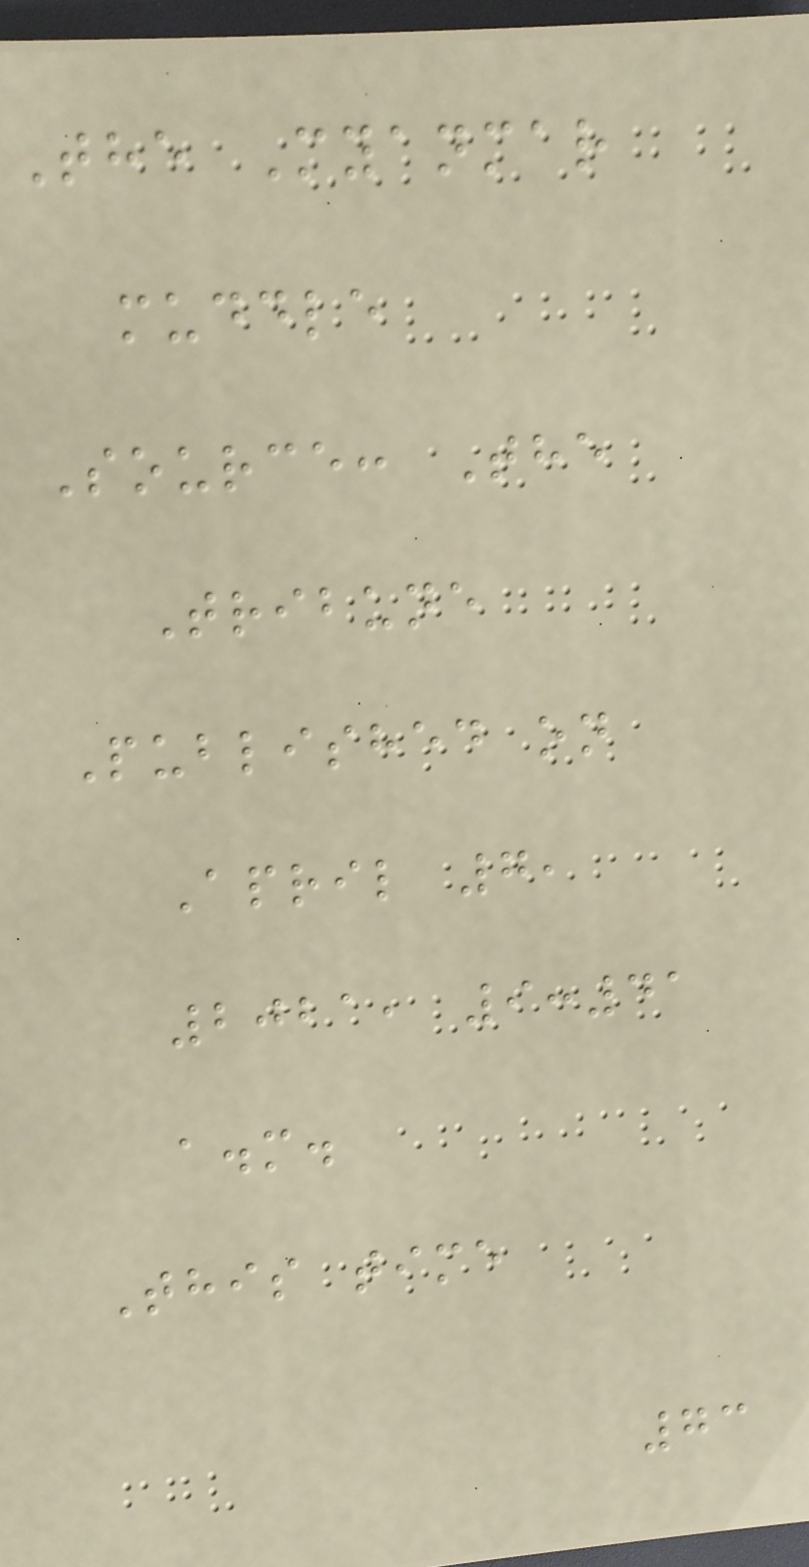The Myanmar
muddle
Source: The
Tribune
Published on
April 7,
2021, 9:41
a.m.
This time
73
